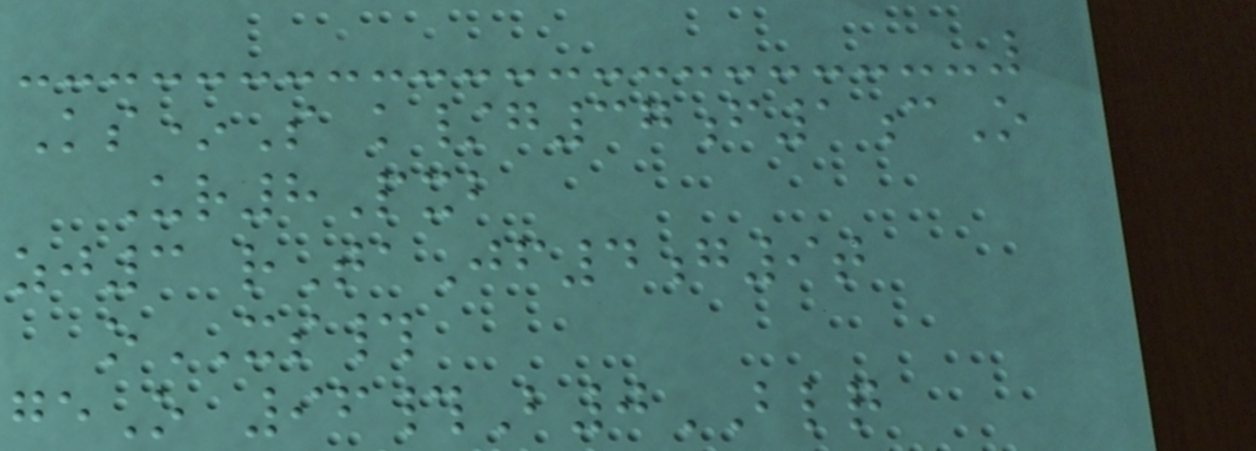Ks*S k/g37f1cO
Ur8Pxb
zj3 rTaJf4g9t
oXS#
geO 96#B0BLQ
